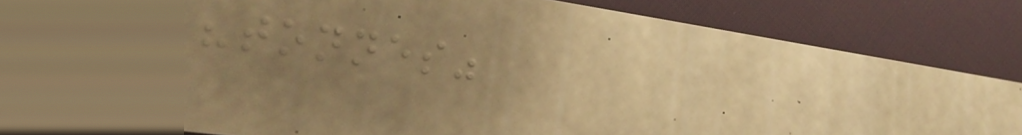"tonnes"
